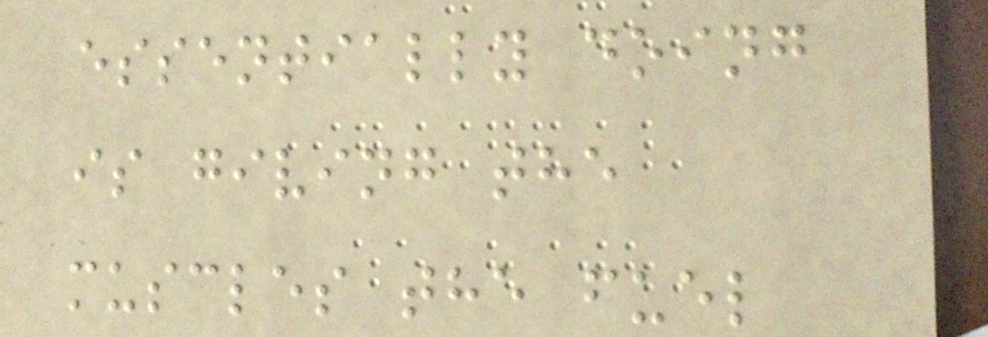essentially doing
is giving the
muscles the fuel
